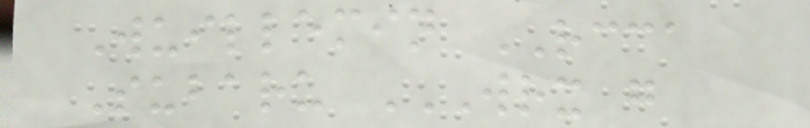Wuillemin RCCA
Subaru WRX G
